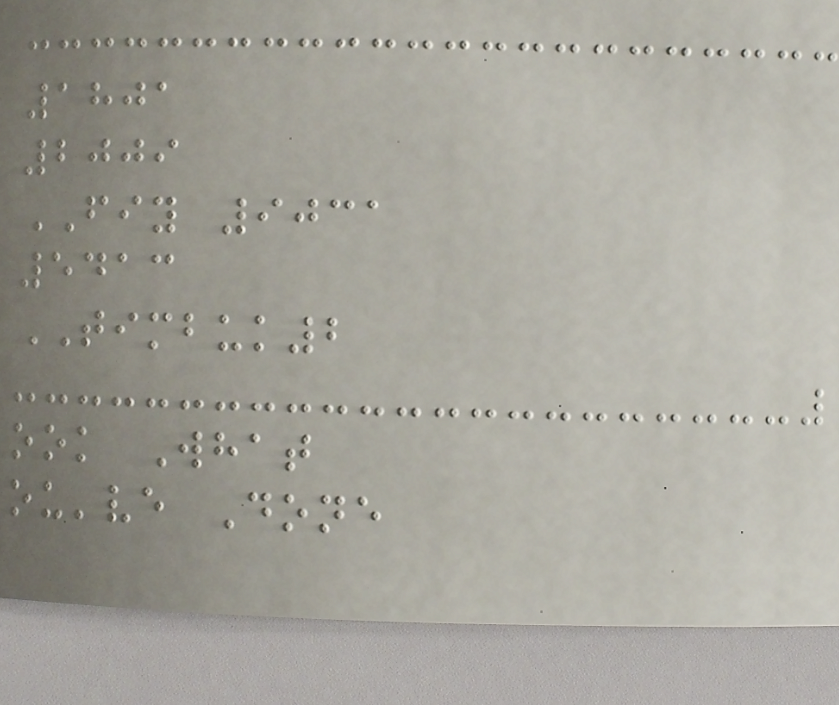1801
2009
FIY 9031
5413
TIMBUK2
ook What
ou've Done
